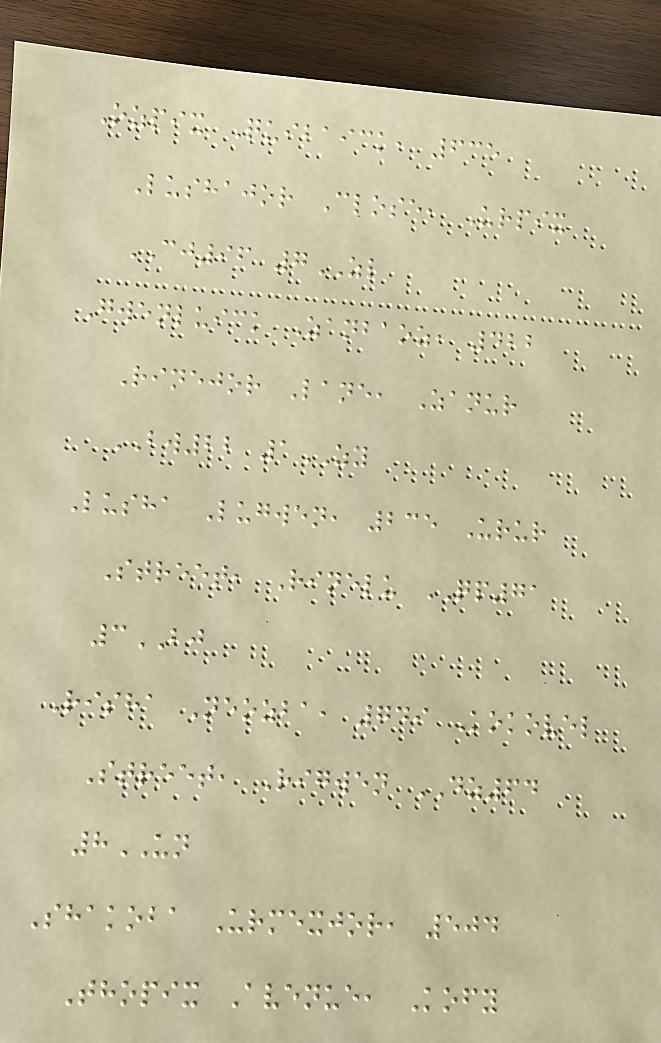Ozpix Quibaick, 635
Lushajor Close, Urpix
CJ96 7ZL
Gwenluick Zanbaoz, 422
Rinejor Lane, Zanur
BW22 1ZY
Lusha Lugwen, 235 Urur
Street, Rinelu QP71
3BJ
Risha Neozba, 749 Kokovel
Street, Rigwen DZ64
8UN
Shakoba Urmexjor, 504
Thopix Avenue, Kofy
